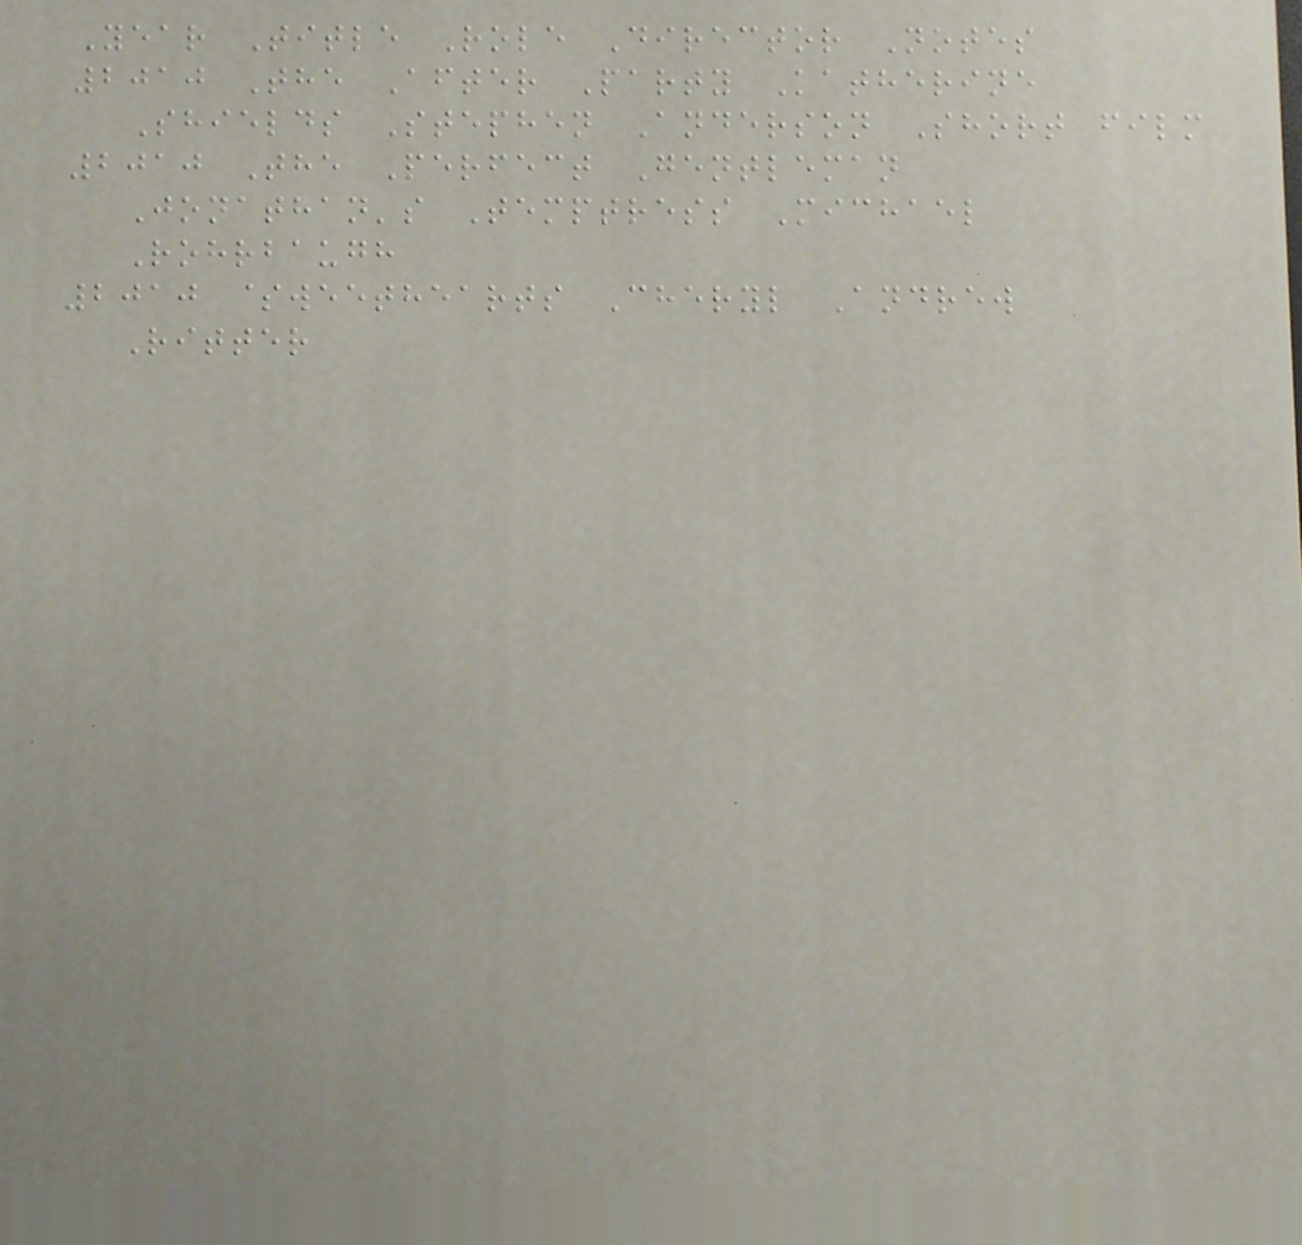Year Title Role Director Notes
2010 The After Party Katherine
Shields Stephen Anderson Short film
2010 The Perfect Gentleman
Jonathan's Temptress Michael
Rohrbaugh
2010 $weethearts Cheryl Andrew
Ritter
